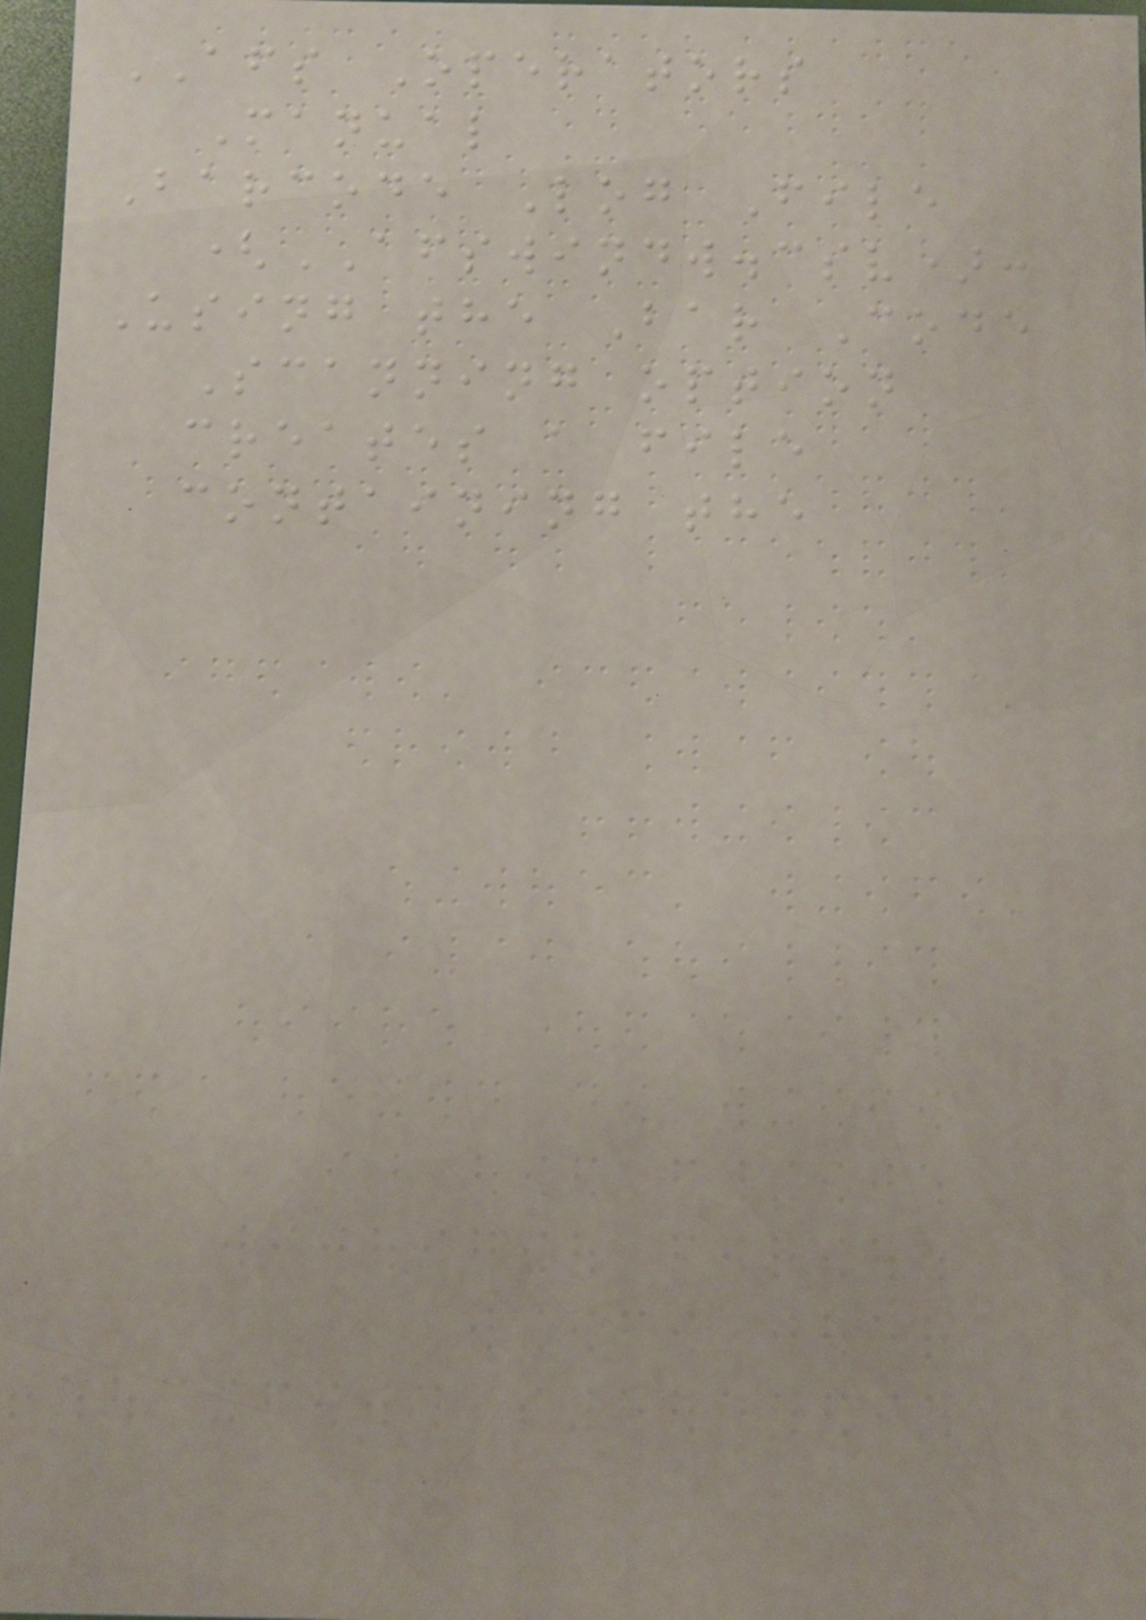AFS Operators
Manual
Barcode Log File
(AFSWINDW.csv):
Using the Bar Code
Scanning option
creates a file
containing the
